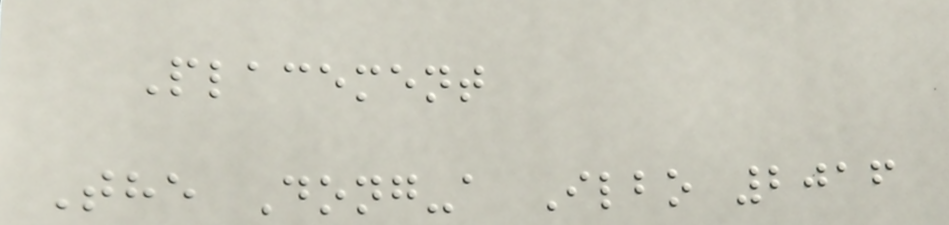Placement
The Dong-a Ilbo 2016
